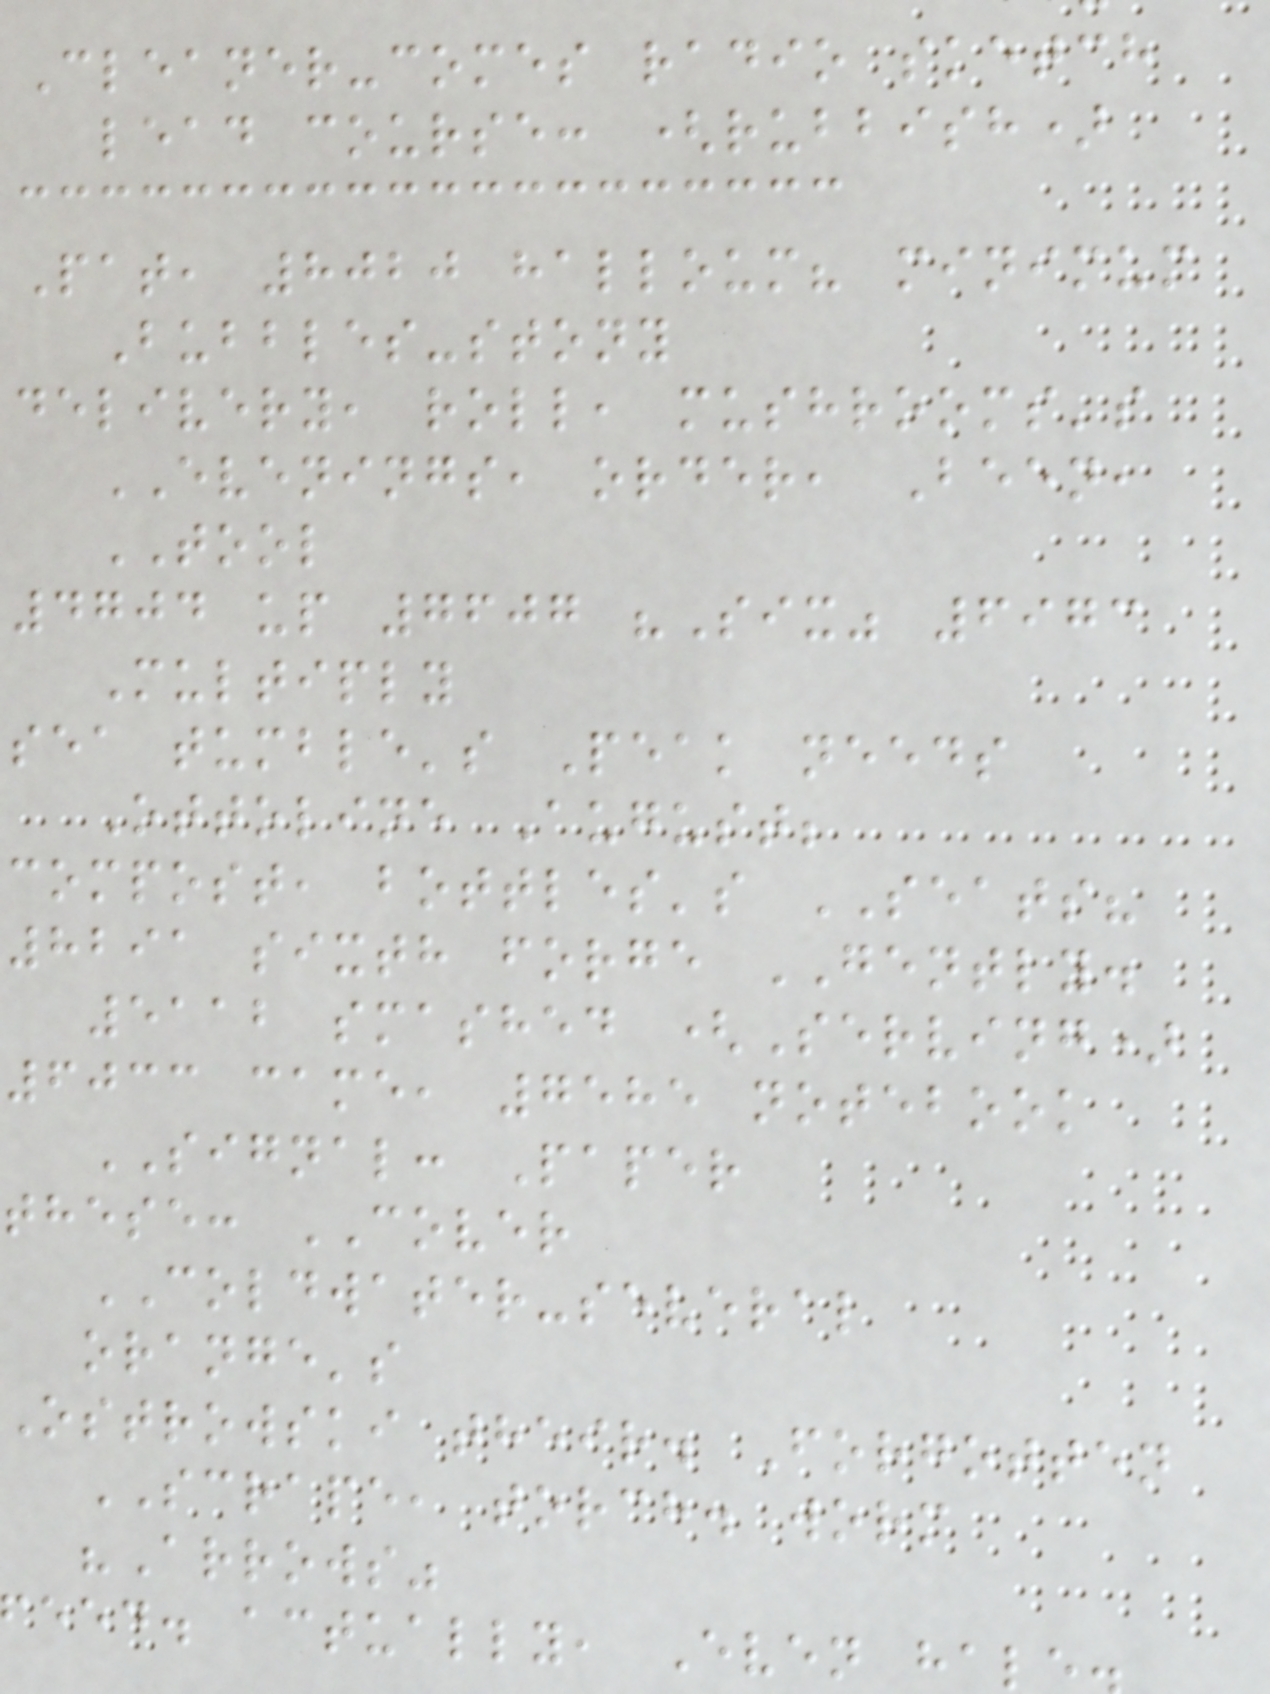Cleaner-comes radio sketch
lead course: (rubbish)
Pat, 8020 halloum? minimum
Bubbles-stony
delivery, roll, mushrooms's
EVENINGS, order, Been,
TOOL
4704 up 7607 "Six" 6973
Multiply
sea tumble's Peak needs
Ottoline August;
compost, bottles's SEATS?
8291 sixth forge GENTLY.
5112 smashed (Serving)
6033 came, 7585 notebook
SIGNAL: Paper
these: COVER
COLDWATER-several
orange's
Ostrowski their. Forgotten
SCRAPE, torch. worm
"Arrows"
eed. actually, Even hale
